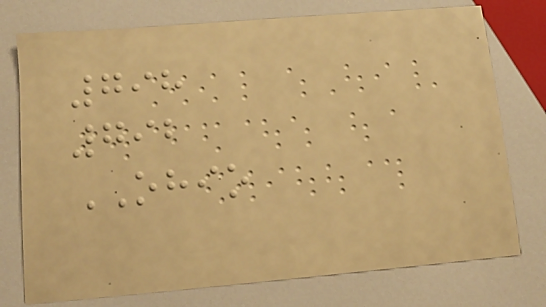798
792
OHIO
